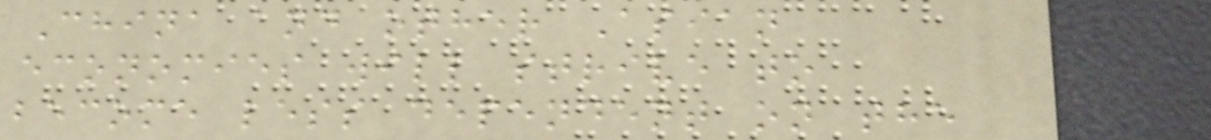China and other Asian
economies will strive to
become less dependent on the
